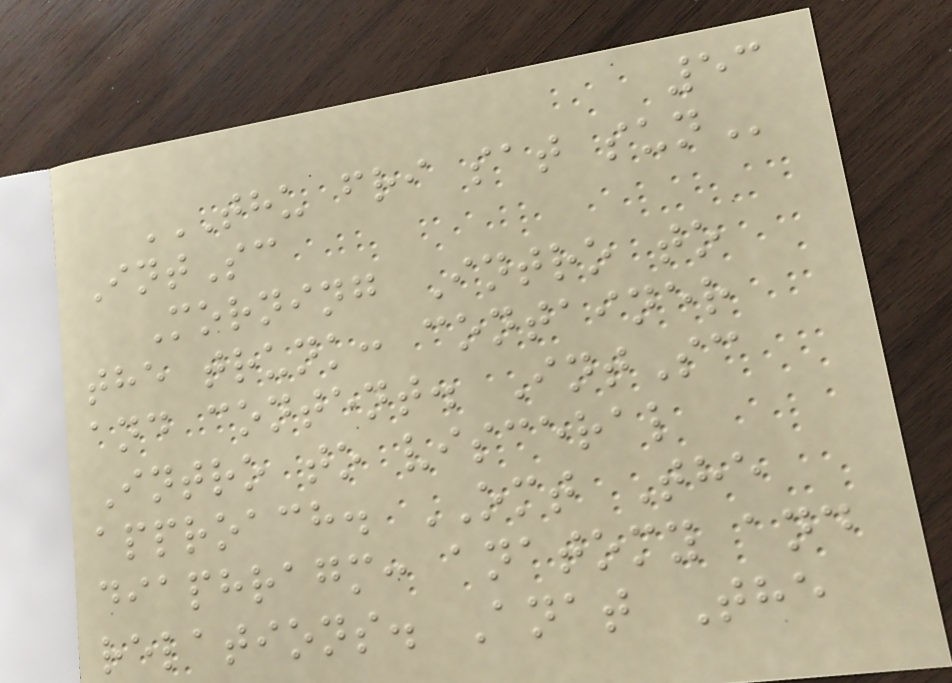53
THU FRI SAT SUN
IntSc
Morning Intro to
the trunk: container
and content. IntSc
Intro to visceral
approach. OMT The
diaphragm: anatomy and
relations. Anat The
